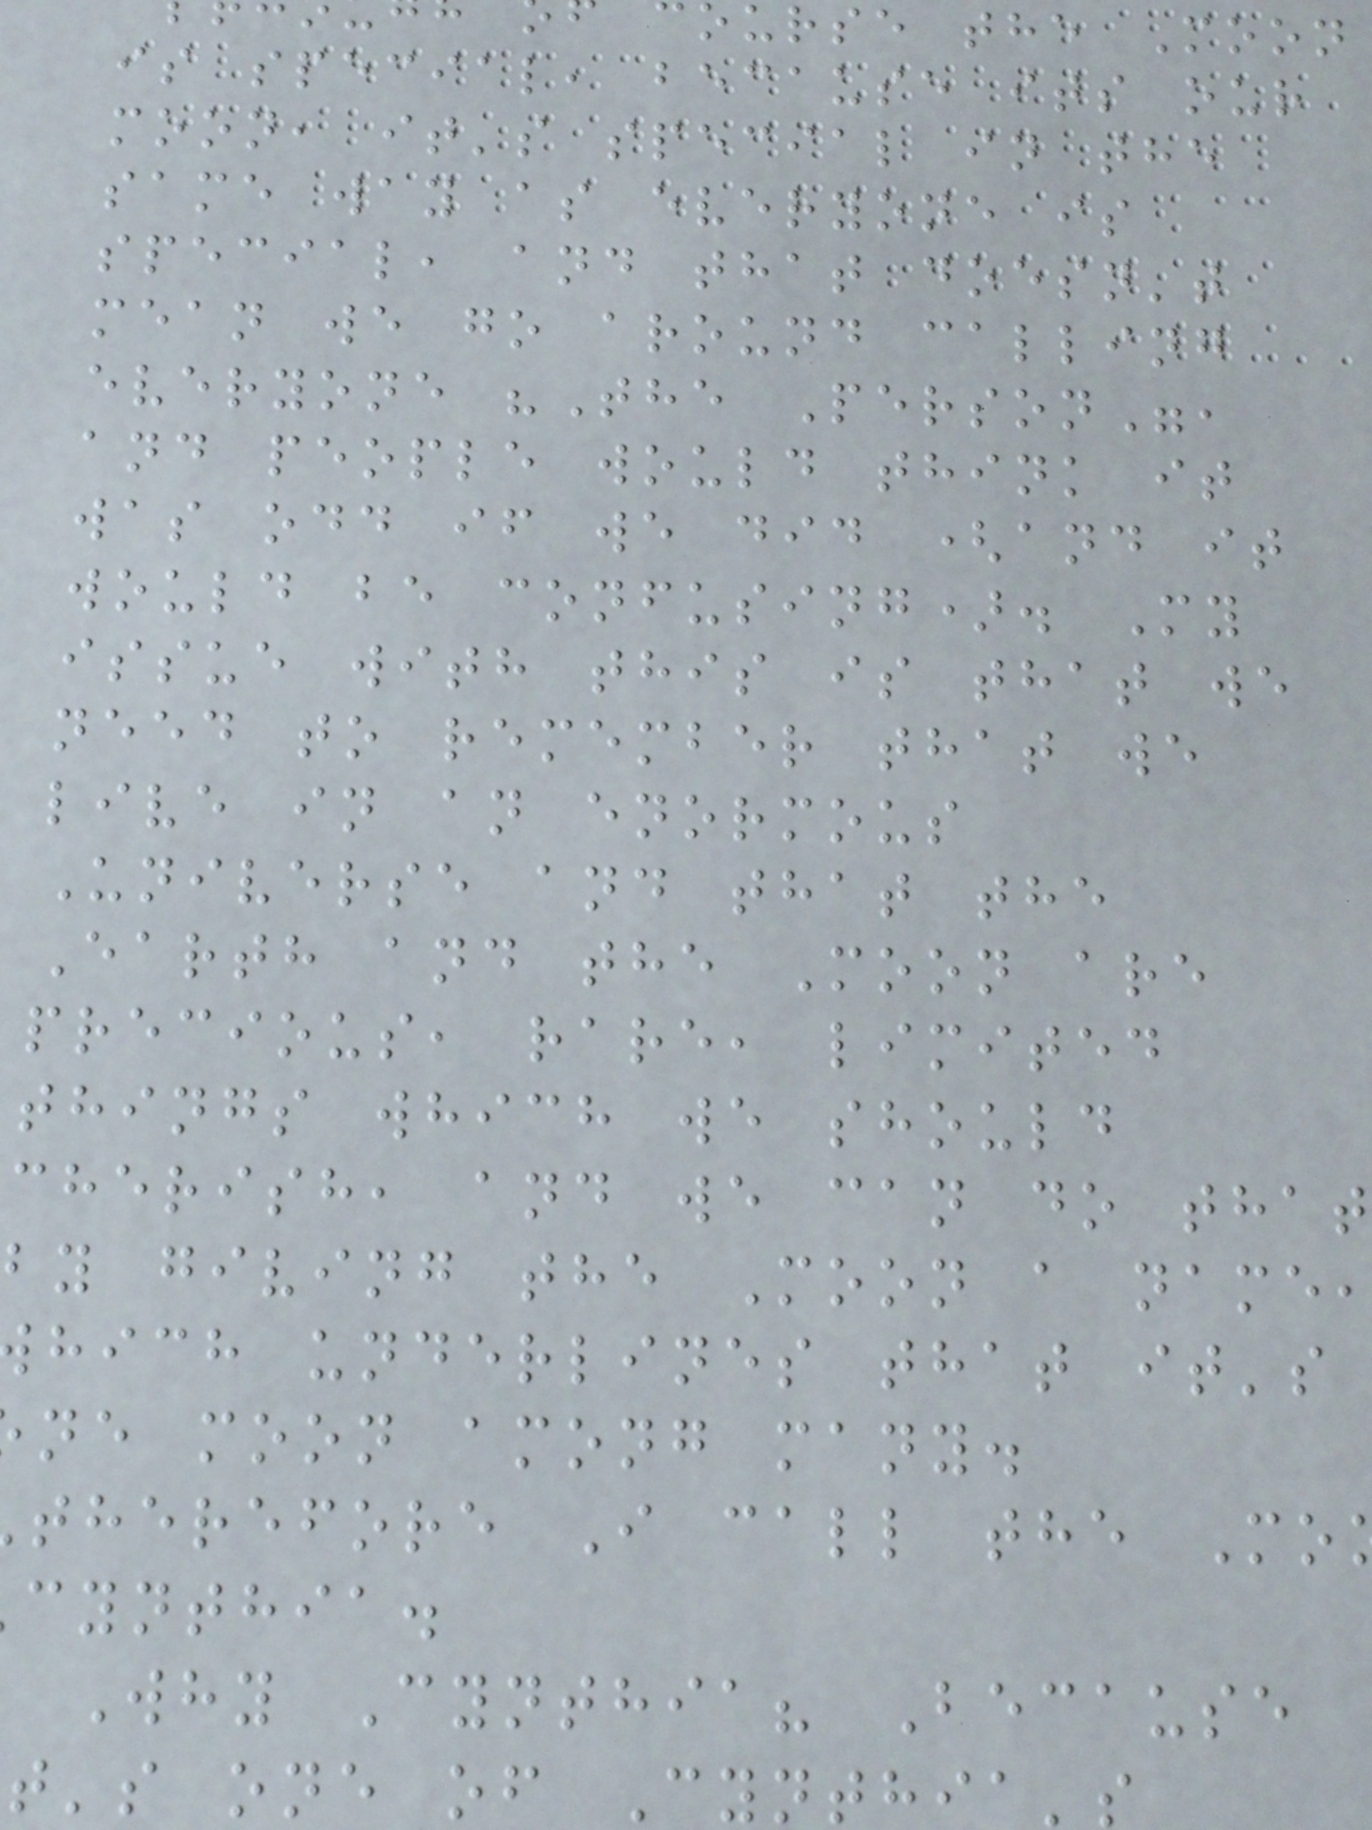ourse the Moon
is special, because its our
moon, it's special in the
same way as everyone is
special, and that doesn't
mean we go around calling
everyone "The Person",
and people would think it
was odd if we did (and it
would be confusing). My
issue with this is that we
need to remember that we
live in an enormous
Universe and that the
Earth and the Moon are
precious, rare, limited
things which we should
cherish, and we can do that
by giving the Moon a name,
hich underlines that it's
ne moon among many.
therefore I call the Mo
cynthia.
Why Cynthia? Because
t's one of Cynthia's
